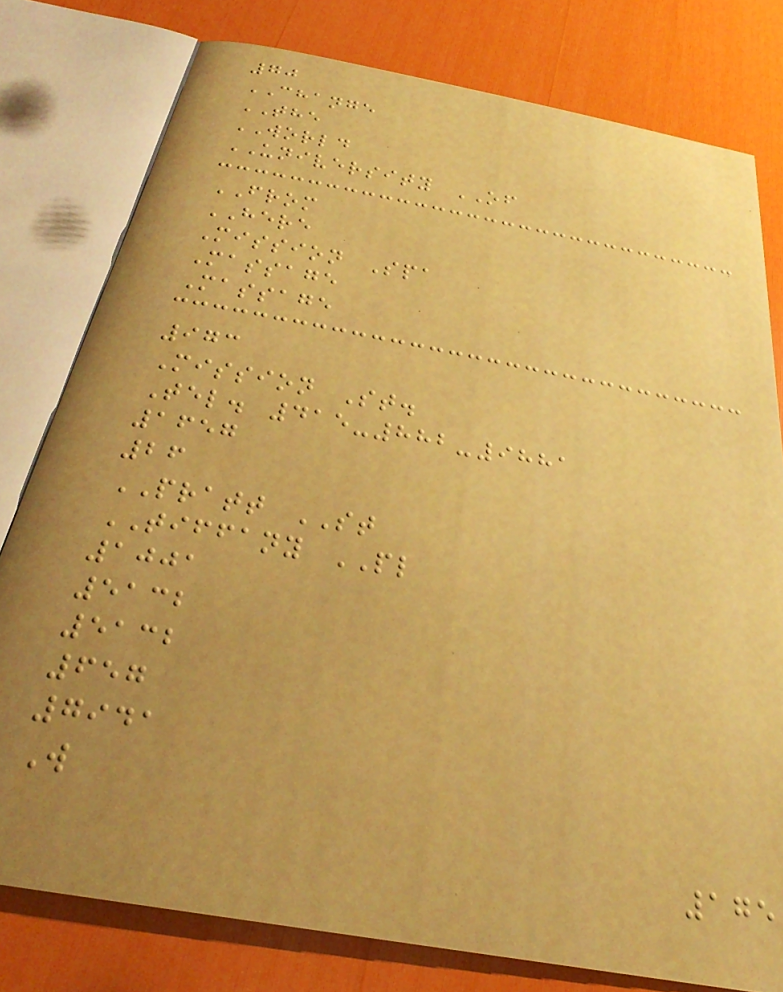70
CHANGE
THE
WORLD
UNIVERSITY OF
FROM
HERE
Mission Spa
Massage
Massage
973
Mission St.
Tel. 415-882-9881
1657
26
PRATT ST
TIFFANY PL
1001
5132
5132
657
7941
W
175
